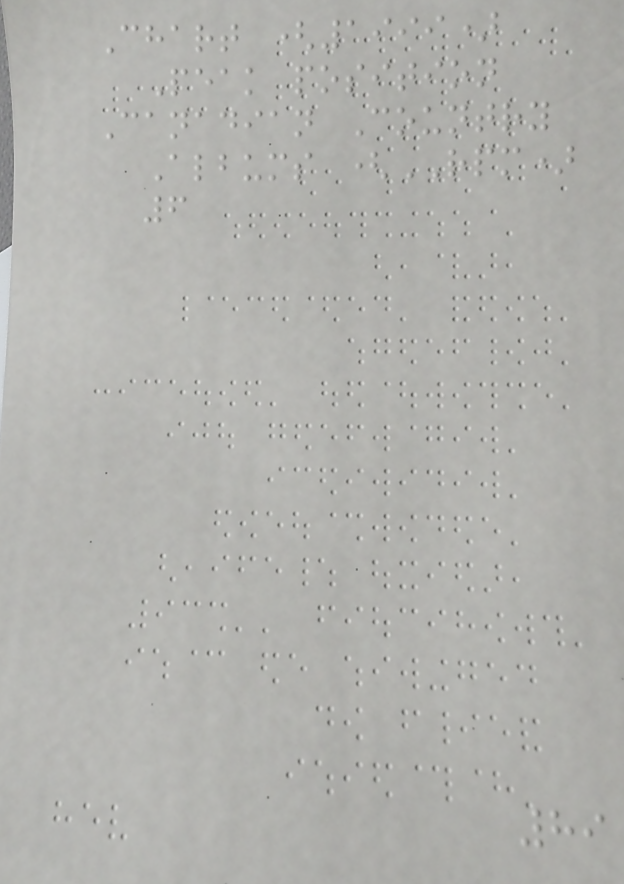Chart (1999)
Peak position
Canadian Country
Albums (RPM)
6
89
